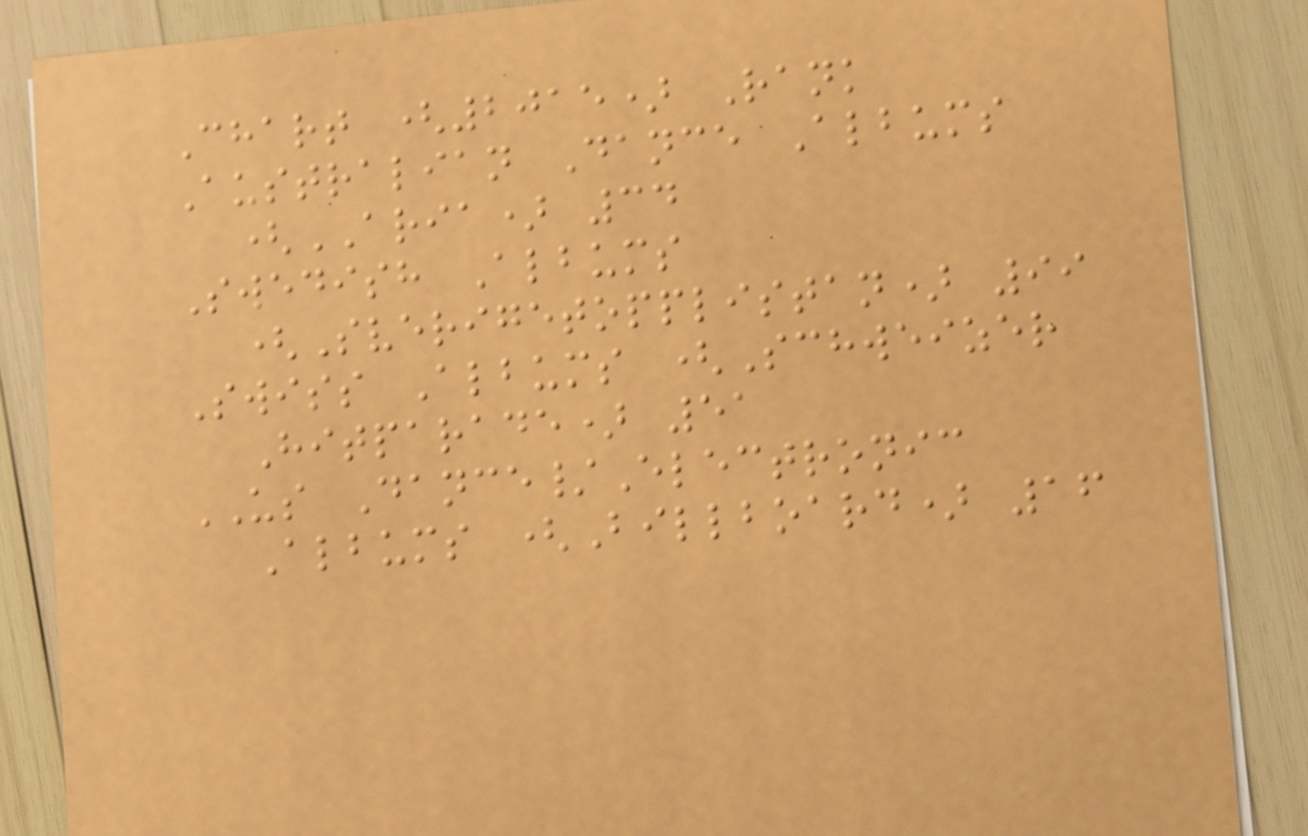Chart (2015) Rank
Australian Dance Albums
(ARIA) 34
Swedish Albums
(Sverigetopplistan) 99
Swiss Albums (Schweizer
Hitparade) 51
US Dance/Electronic
Albums (Billboard) 16
